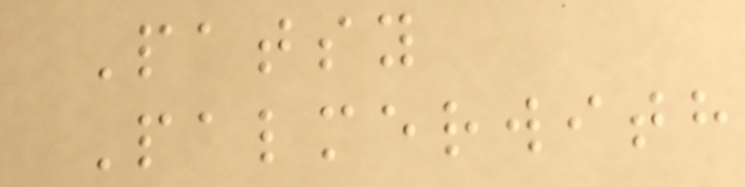Patsy
Palmerwith
